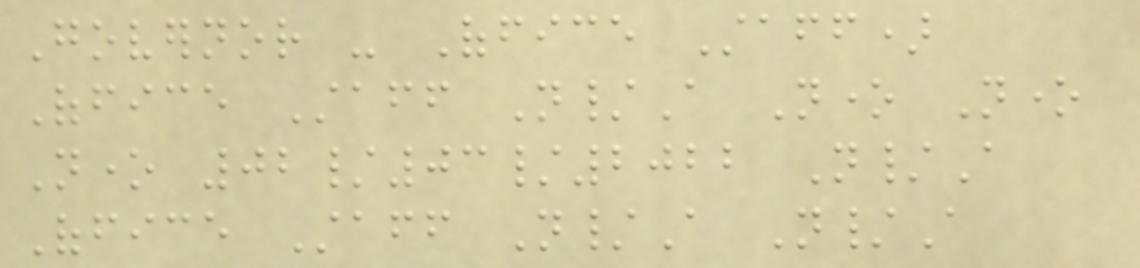Governor - Office Staff)
Office Staff N/A None None
None 02/03/2022 N/A
Office Staff N/A N/A
